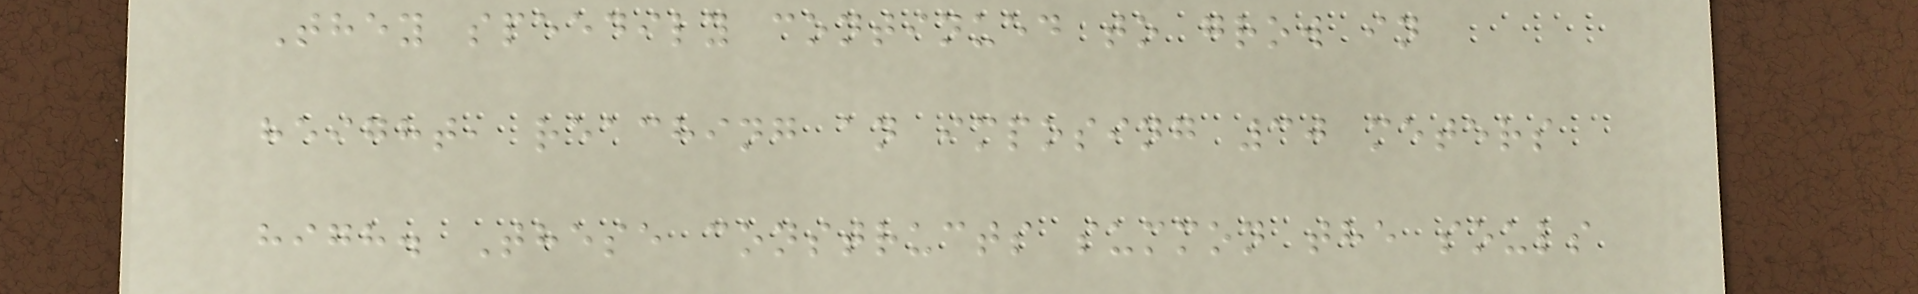They speedily continued to grow in
height, reaching an imposing 30 meters
high. These constructs summon the souls
